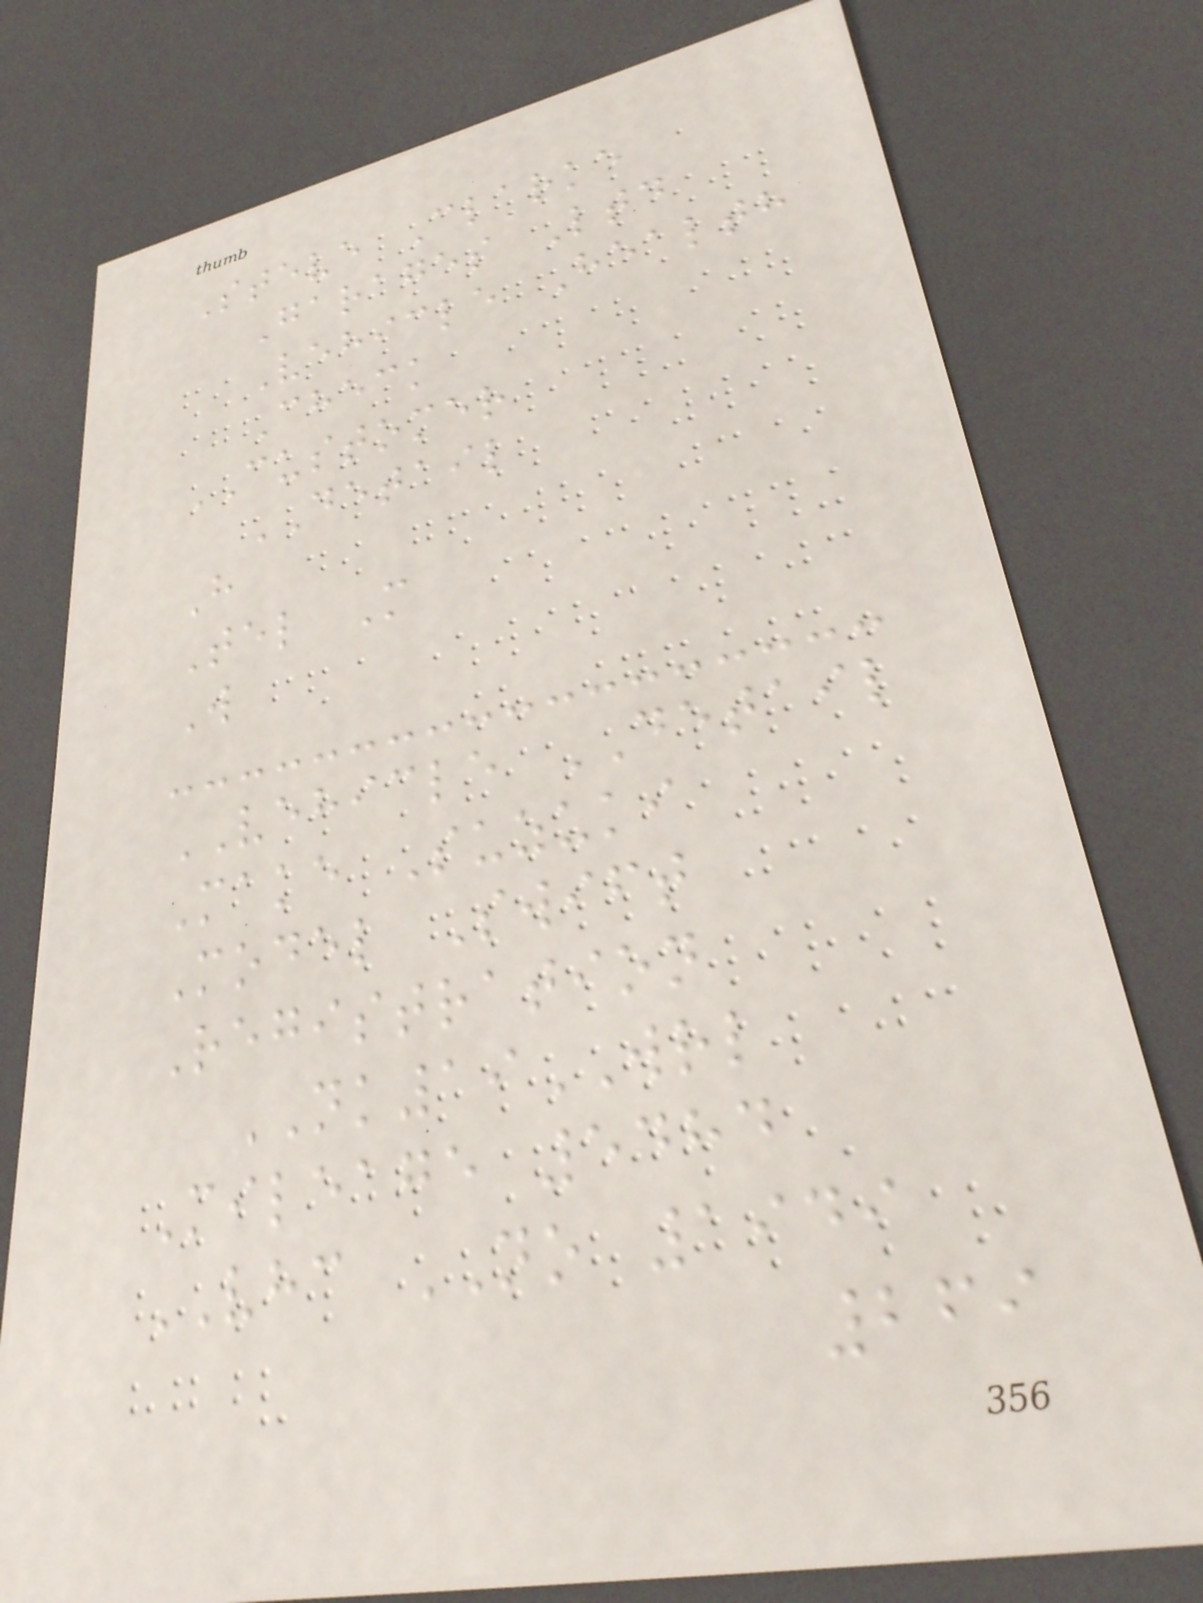Steve Clarke
Garages Ltd
Vehicle Health
Check
CUSTOMER
DETAIL
H
Tel M
W
VEHICLE DETAIL
Make Suzuki
Model Swift
Registration
NK19WRL
Mileage 5484
VHC NO 1949
269
